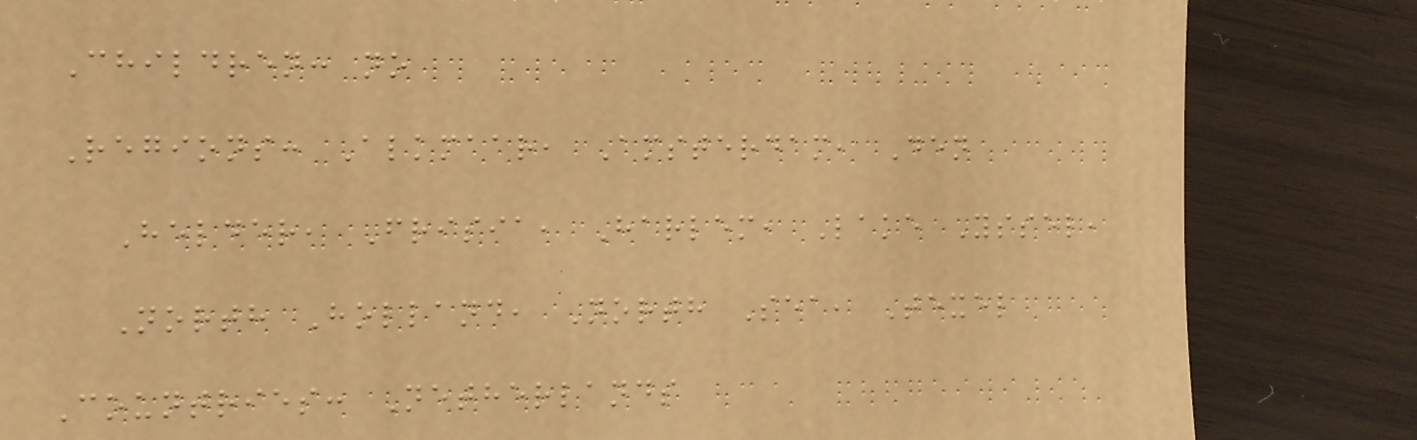Children: no
Regions: Alkmaar, Amsterdam, Den
Helder, Frisia, Harlem, Lake Yssel,
North Holland, North Sea, Texel
Countries: Netherlands
